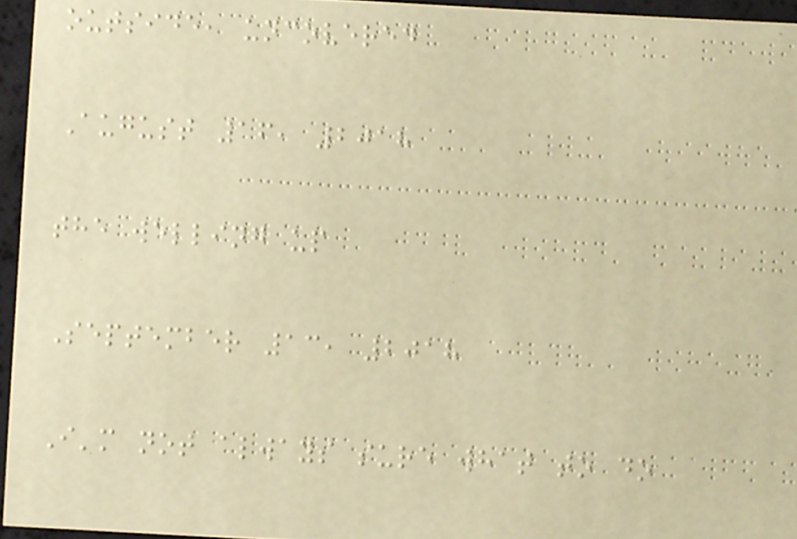outside, uncovered
August 16, 2018
the welling up
September 13, 2018
I'm not always sure what to do
